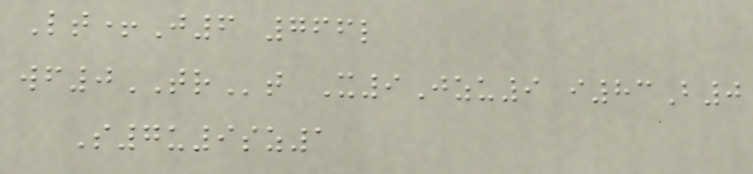Lt+J6 766l
wf0TRt X9Jzu9 i83B0
S7u9sz1
